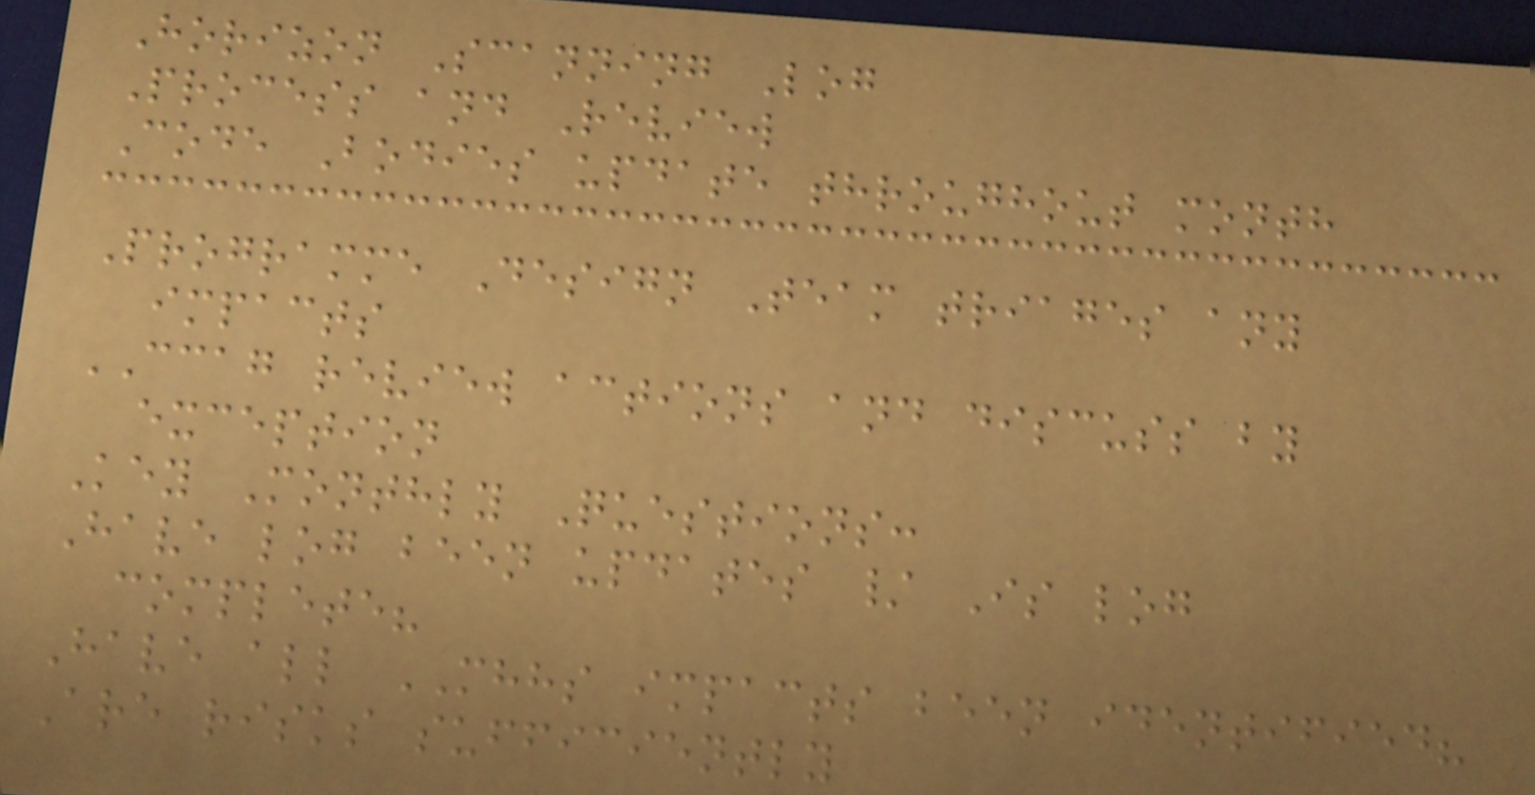Horizon Scanning Log
Process and Review
Code Bodies update throughout month
Programme Design Team triages any
impacts
CCAG review actions and discuss by
exception
Key Monthly Questions:
Have log been updates / Is log
complete?
Have all MHHS impacts been identified?
Are risks sufficiently
